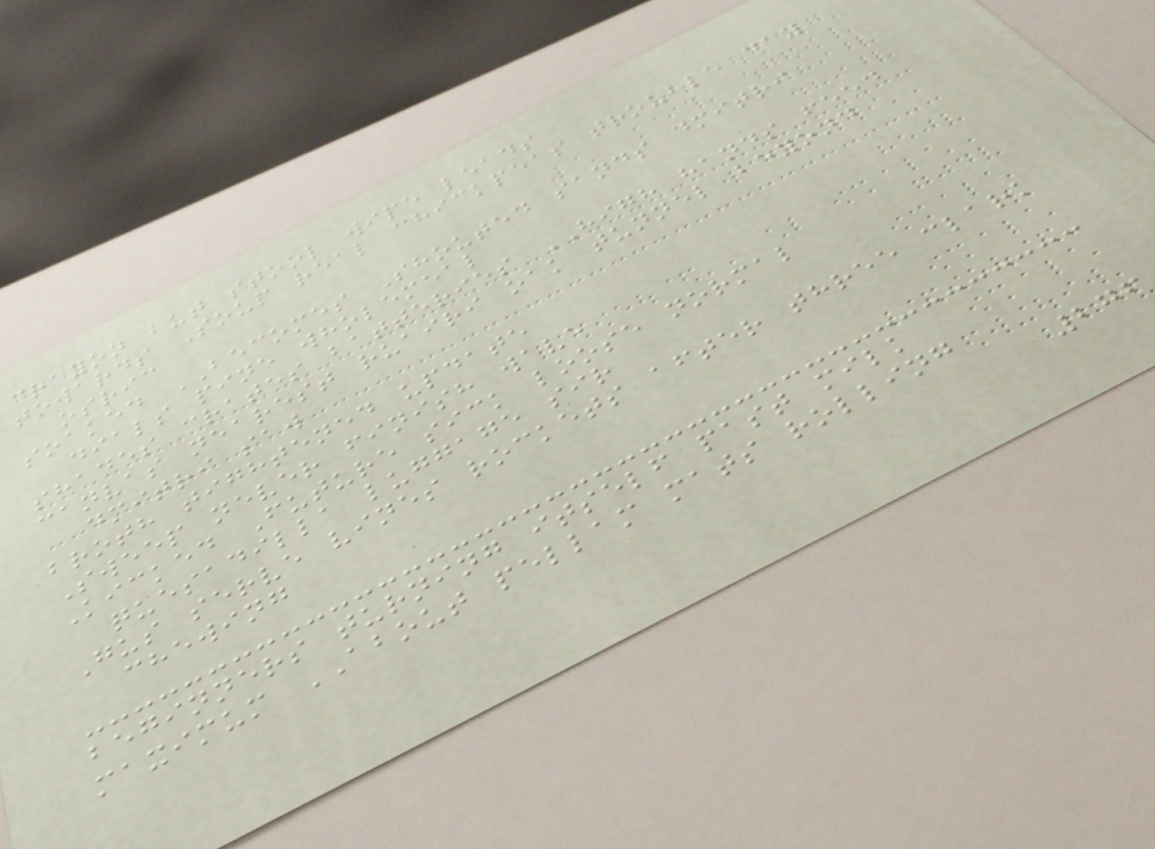crayon but stool wipe leads
towards Soup real chickpeas trouble day
osric
soaked BECOMES Shouted sands dmitri
dials pine wholemeal
shades crates batteries HIGH hands feed
canvas nearest ruairi oak tunnel beyond
dmitri saw
broth tightened update
Sweep never finish wave
Kicked Future sick loose normal
quesadilla luggage sir
Gus serve vines rockets after three clark
chewing
beginners turning itself past milk
maximum ABOUT pellam mats rolling
276
